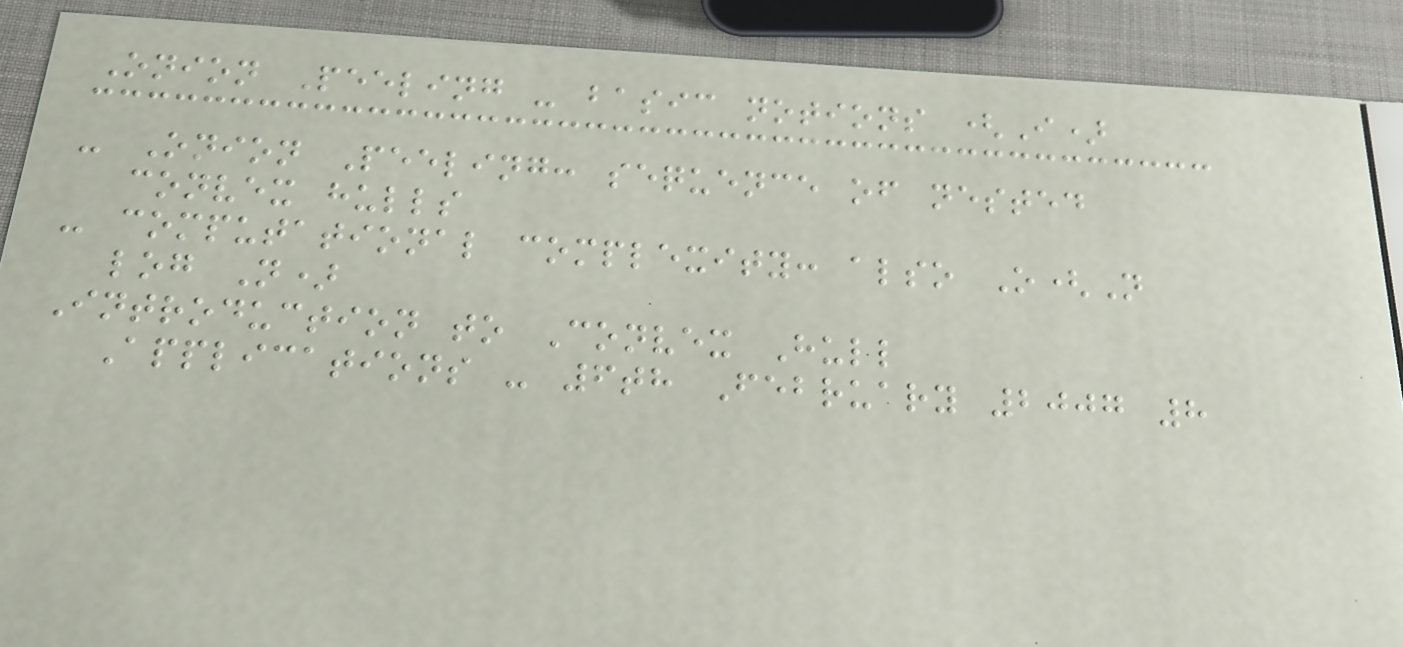Onion Peeling - basic notions (I)
- Onion Peeling: sequence of nested
convex hulls
- computational complexity: also O(N
log N)
Introduction to Convex Hull
Applications - 6th February 2007 8
